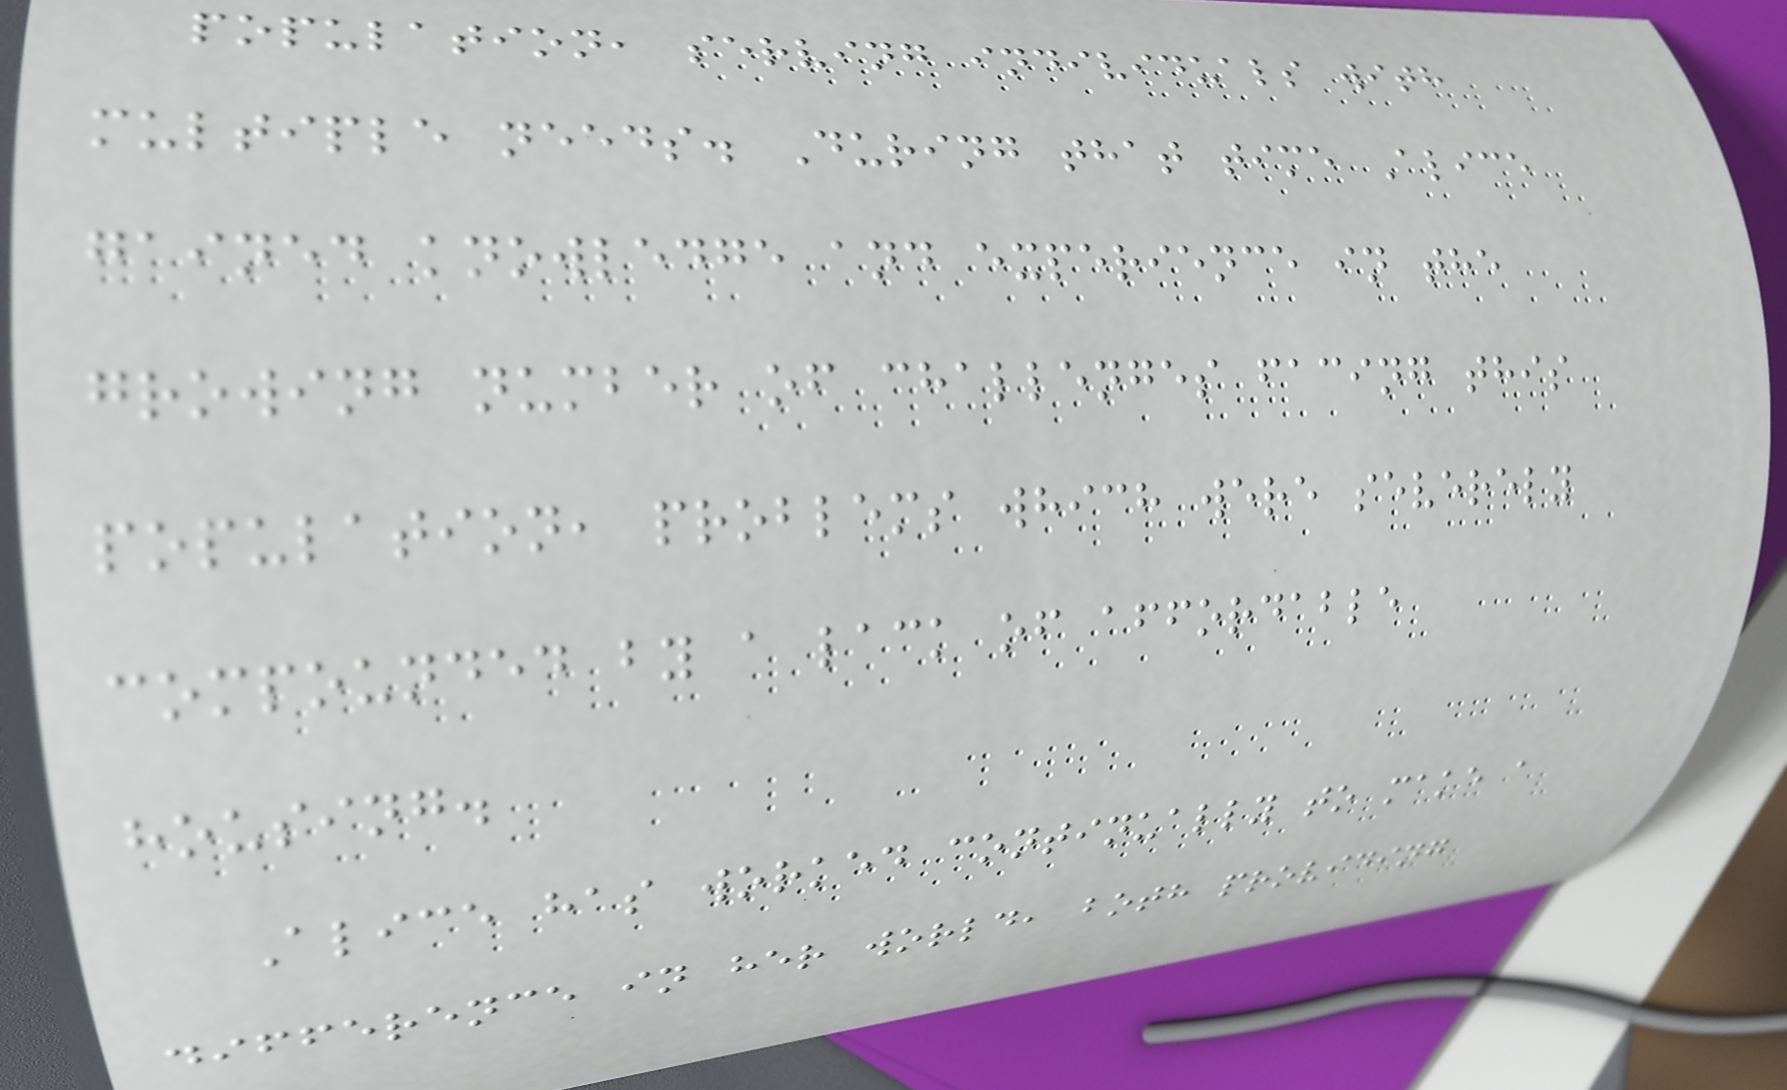population, serving individuals with
multiple needs. During that time Alice
gained knowledge and experience in the
growing number of challenges facing this
population, problems which were severely
compounded by a lack of affordable
housing.
Alice has worked continually to make a
difference in her world, both providing
